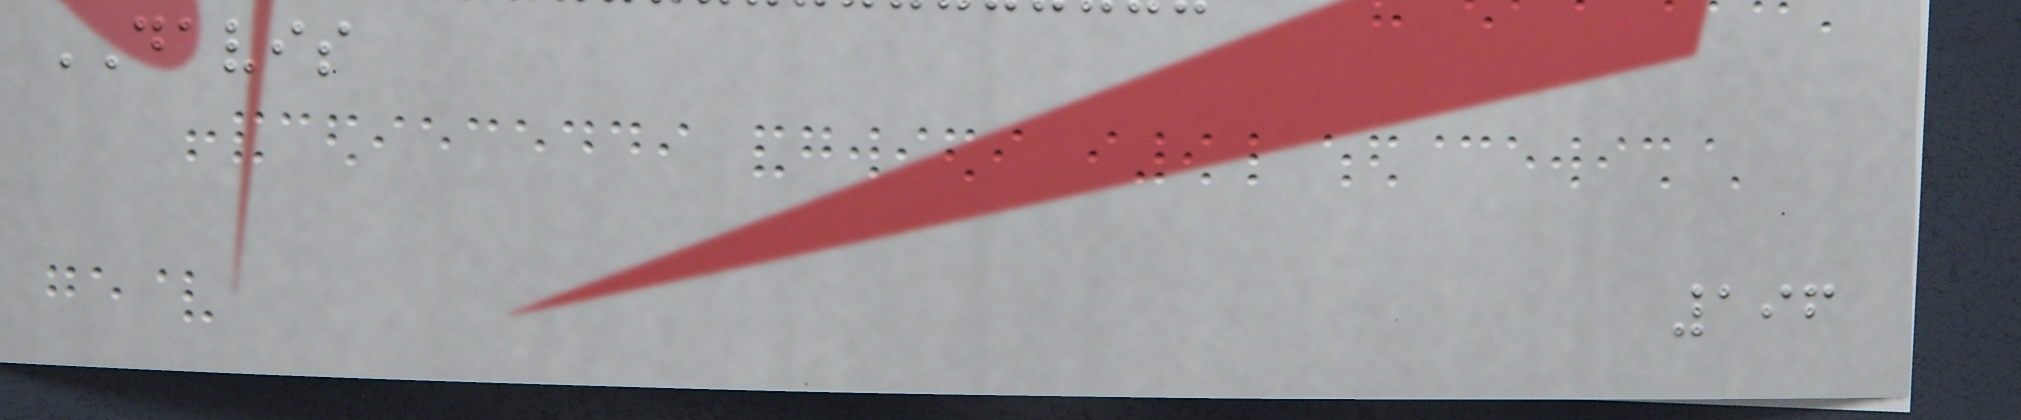DAVIS
196
